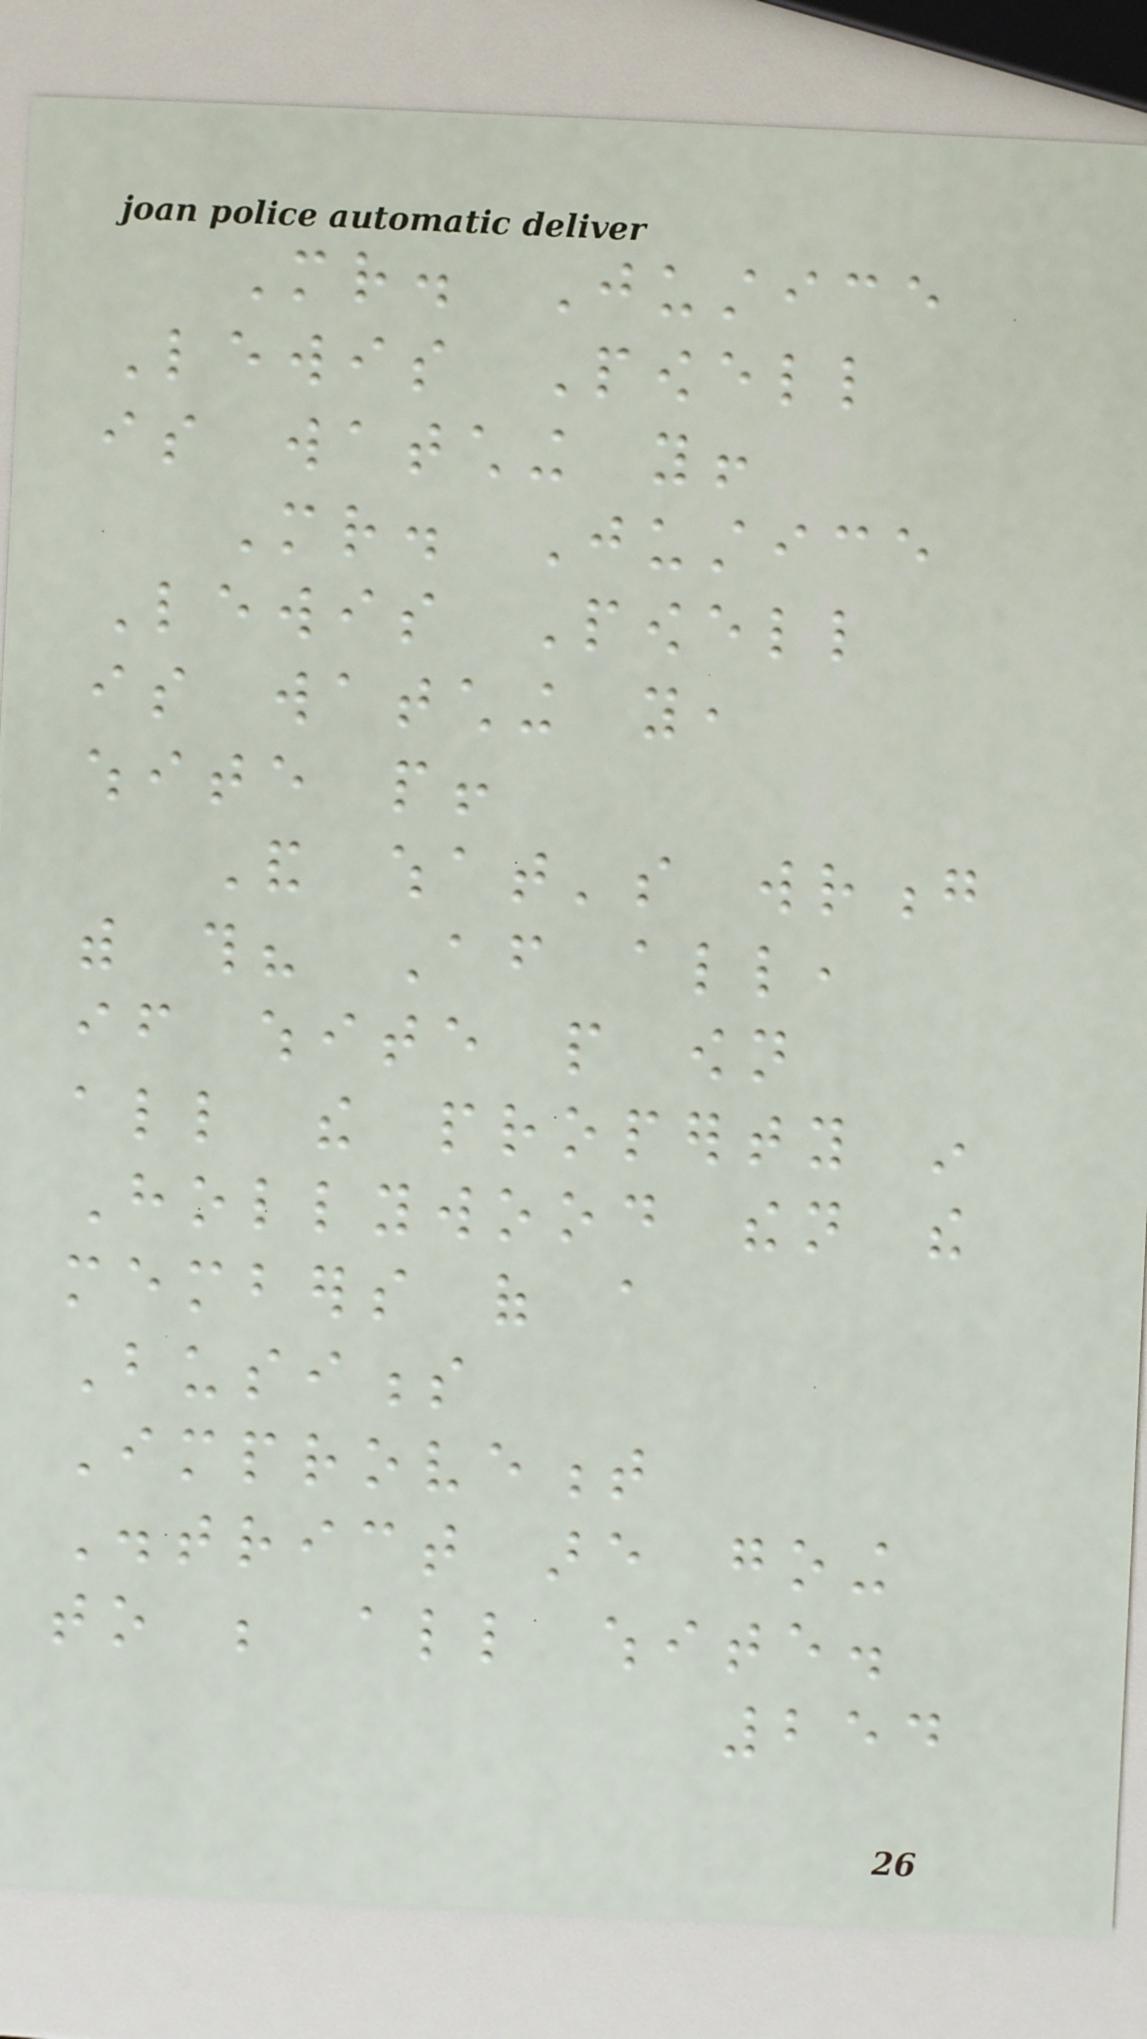Mr. Justice
Lewis Powell
is watching you!
Mr. Justice
Lewis Powell
is watching you,
white people!
And what's wrong
with this? After all,
if white people own
all the property in
Hollywood then the
members of a
Business
Improvement
District are going
to be all white.
254
